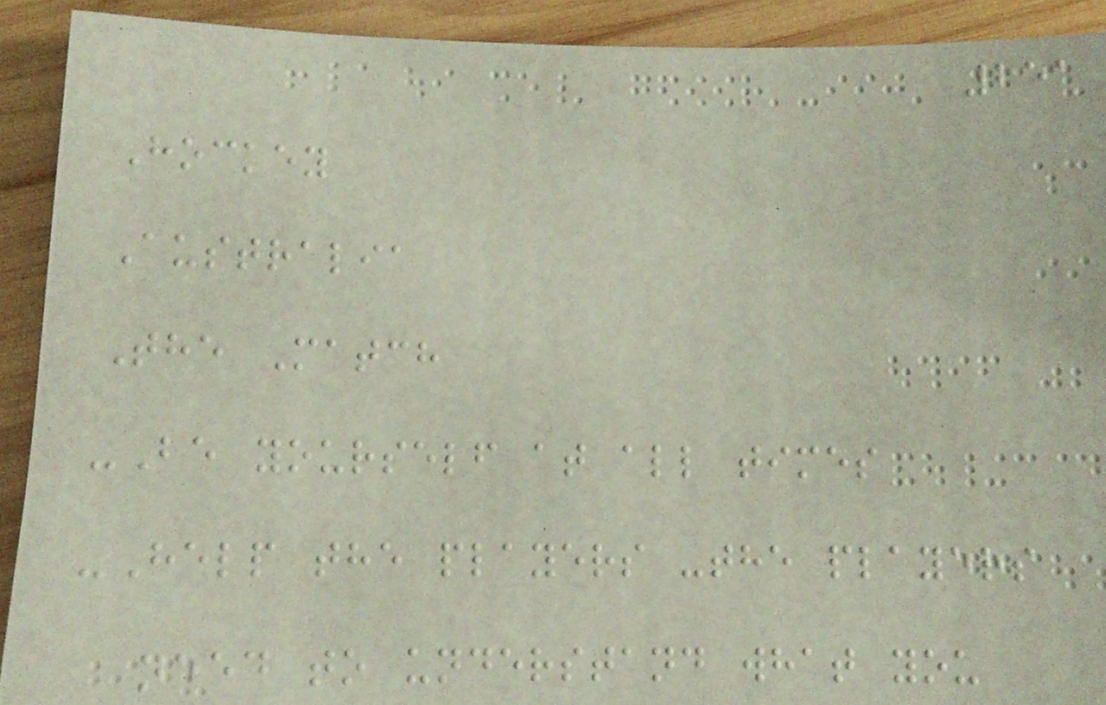251
Hockey
Australia
The Match
-Be yourself at all times
-Help the players -the players
need to understand what you
